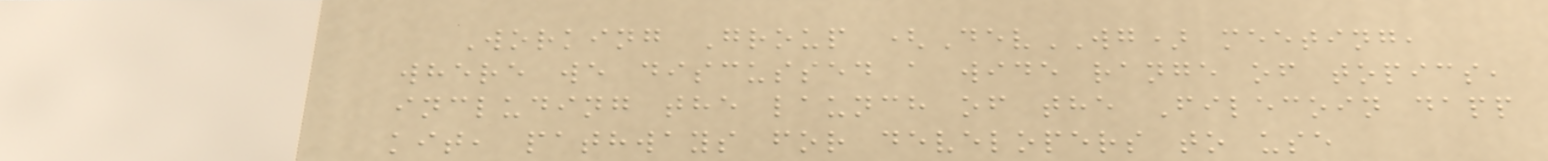Working Group (DevWG) meeting,
where we discussed a wide range of topics,
including the launch of the Filecoin dapp
kit, pathways for developers to use
